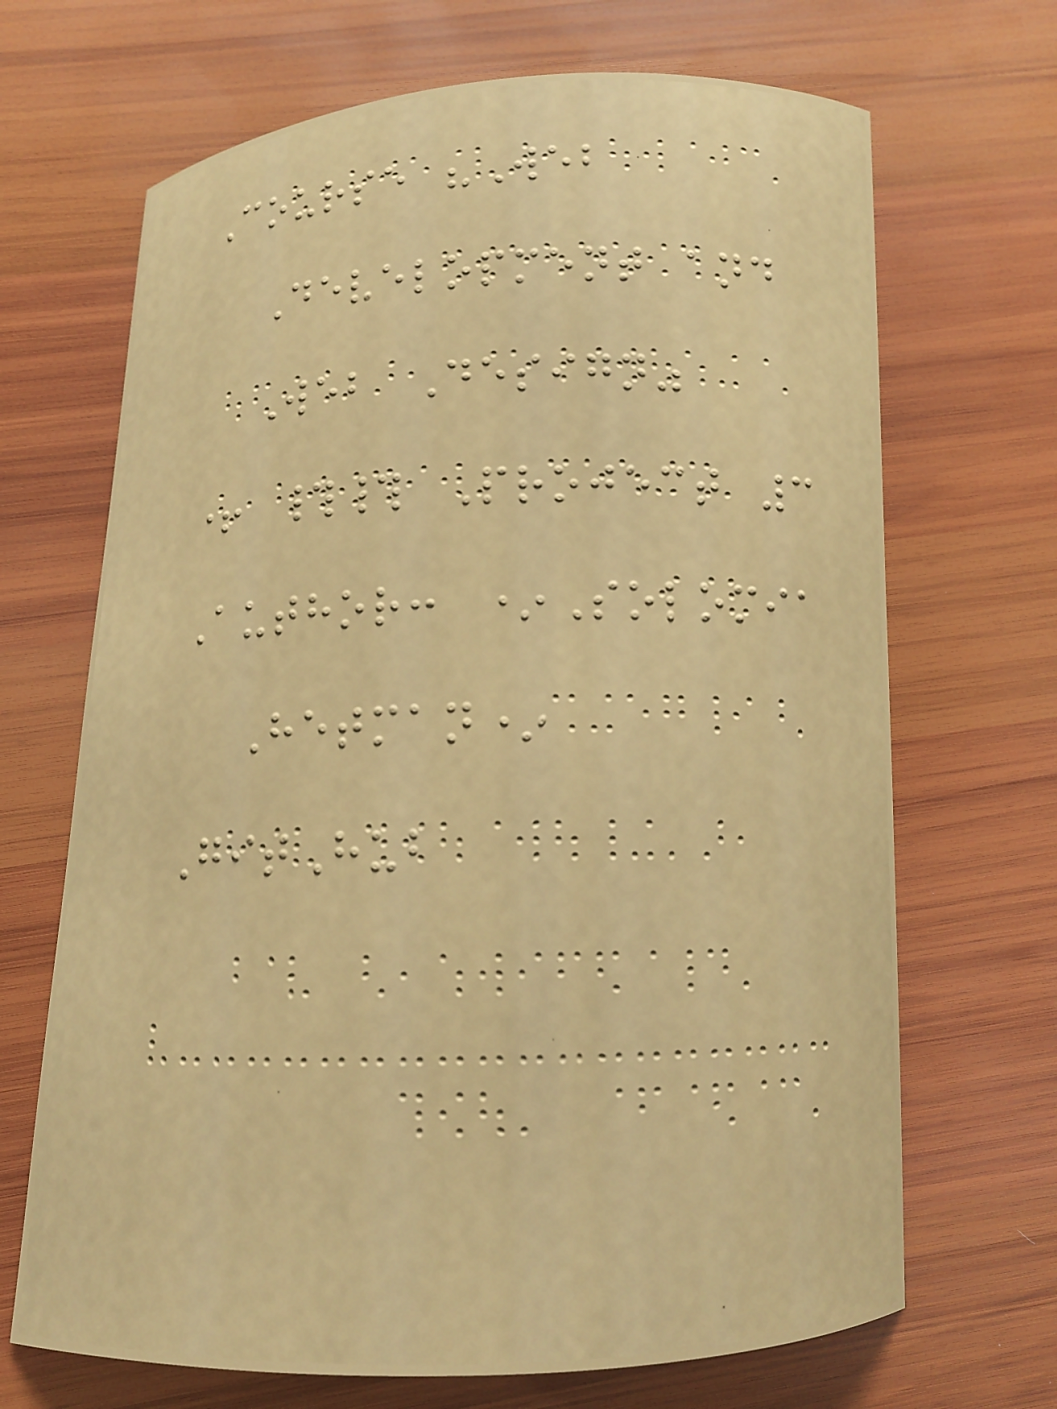Course "Web
Development and
Web Design"
+ ## Project 3
Author: *Solomia
Hetman*
GitHub
